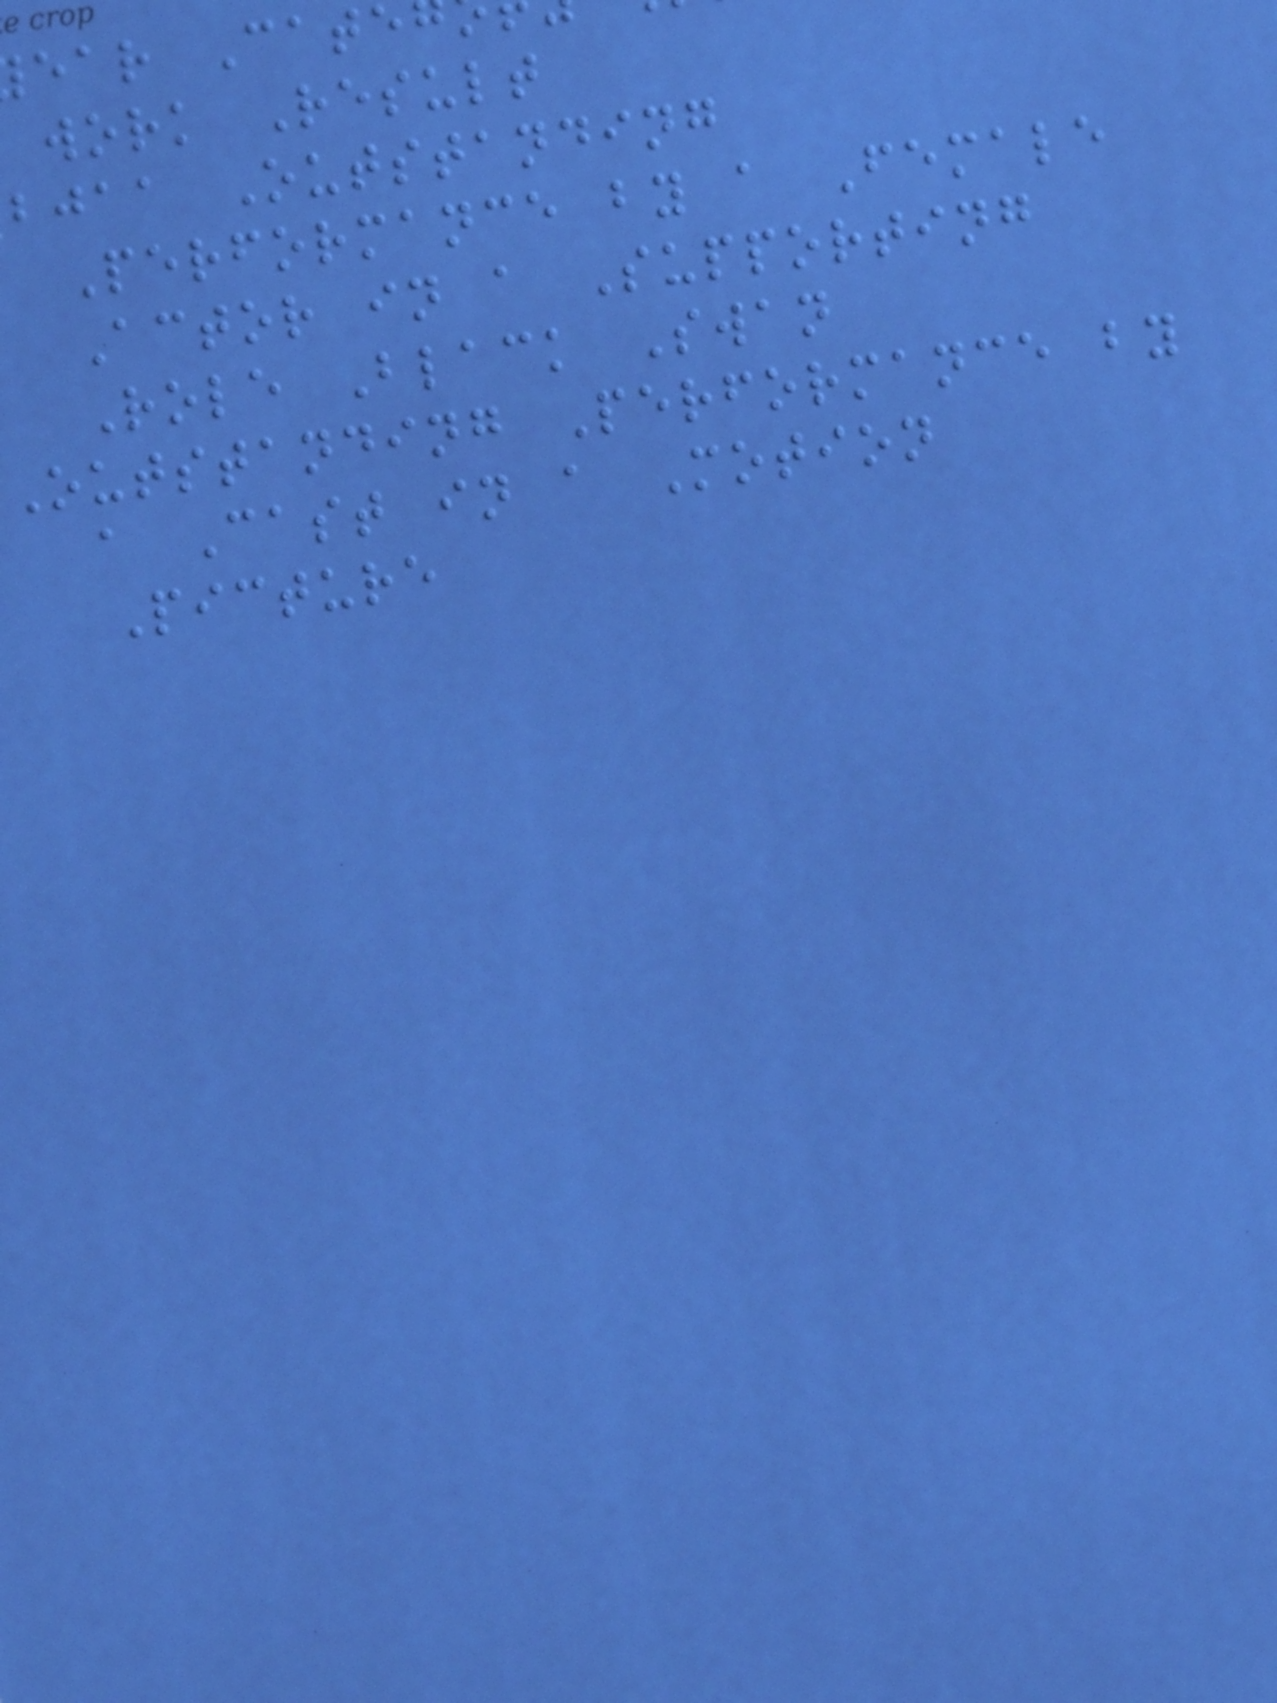ear Cate
work Result
bjaa Outstanding
Performance by a Female
Actor in a Supporting
Role Black Swan
Outstanding Performance by
a Cast in a Motion
Picture
